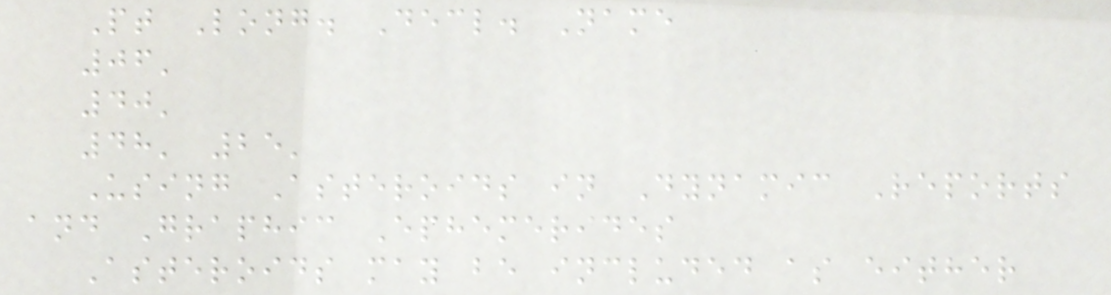Pt Long. Decl. Name
06'
40'
48' 25'
Using Asteroids in Dynamic Reports
and Graphic Ephemerides
Asteroids may be included as either
